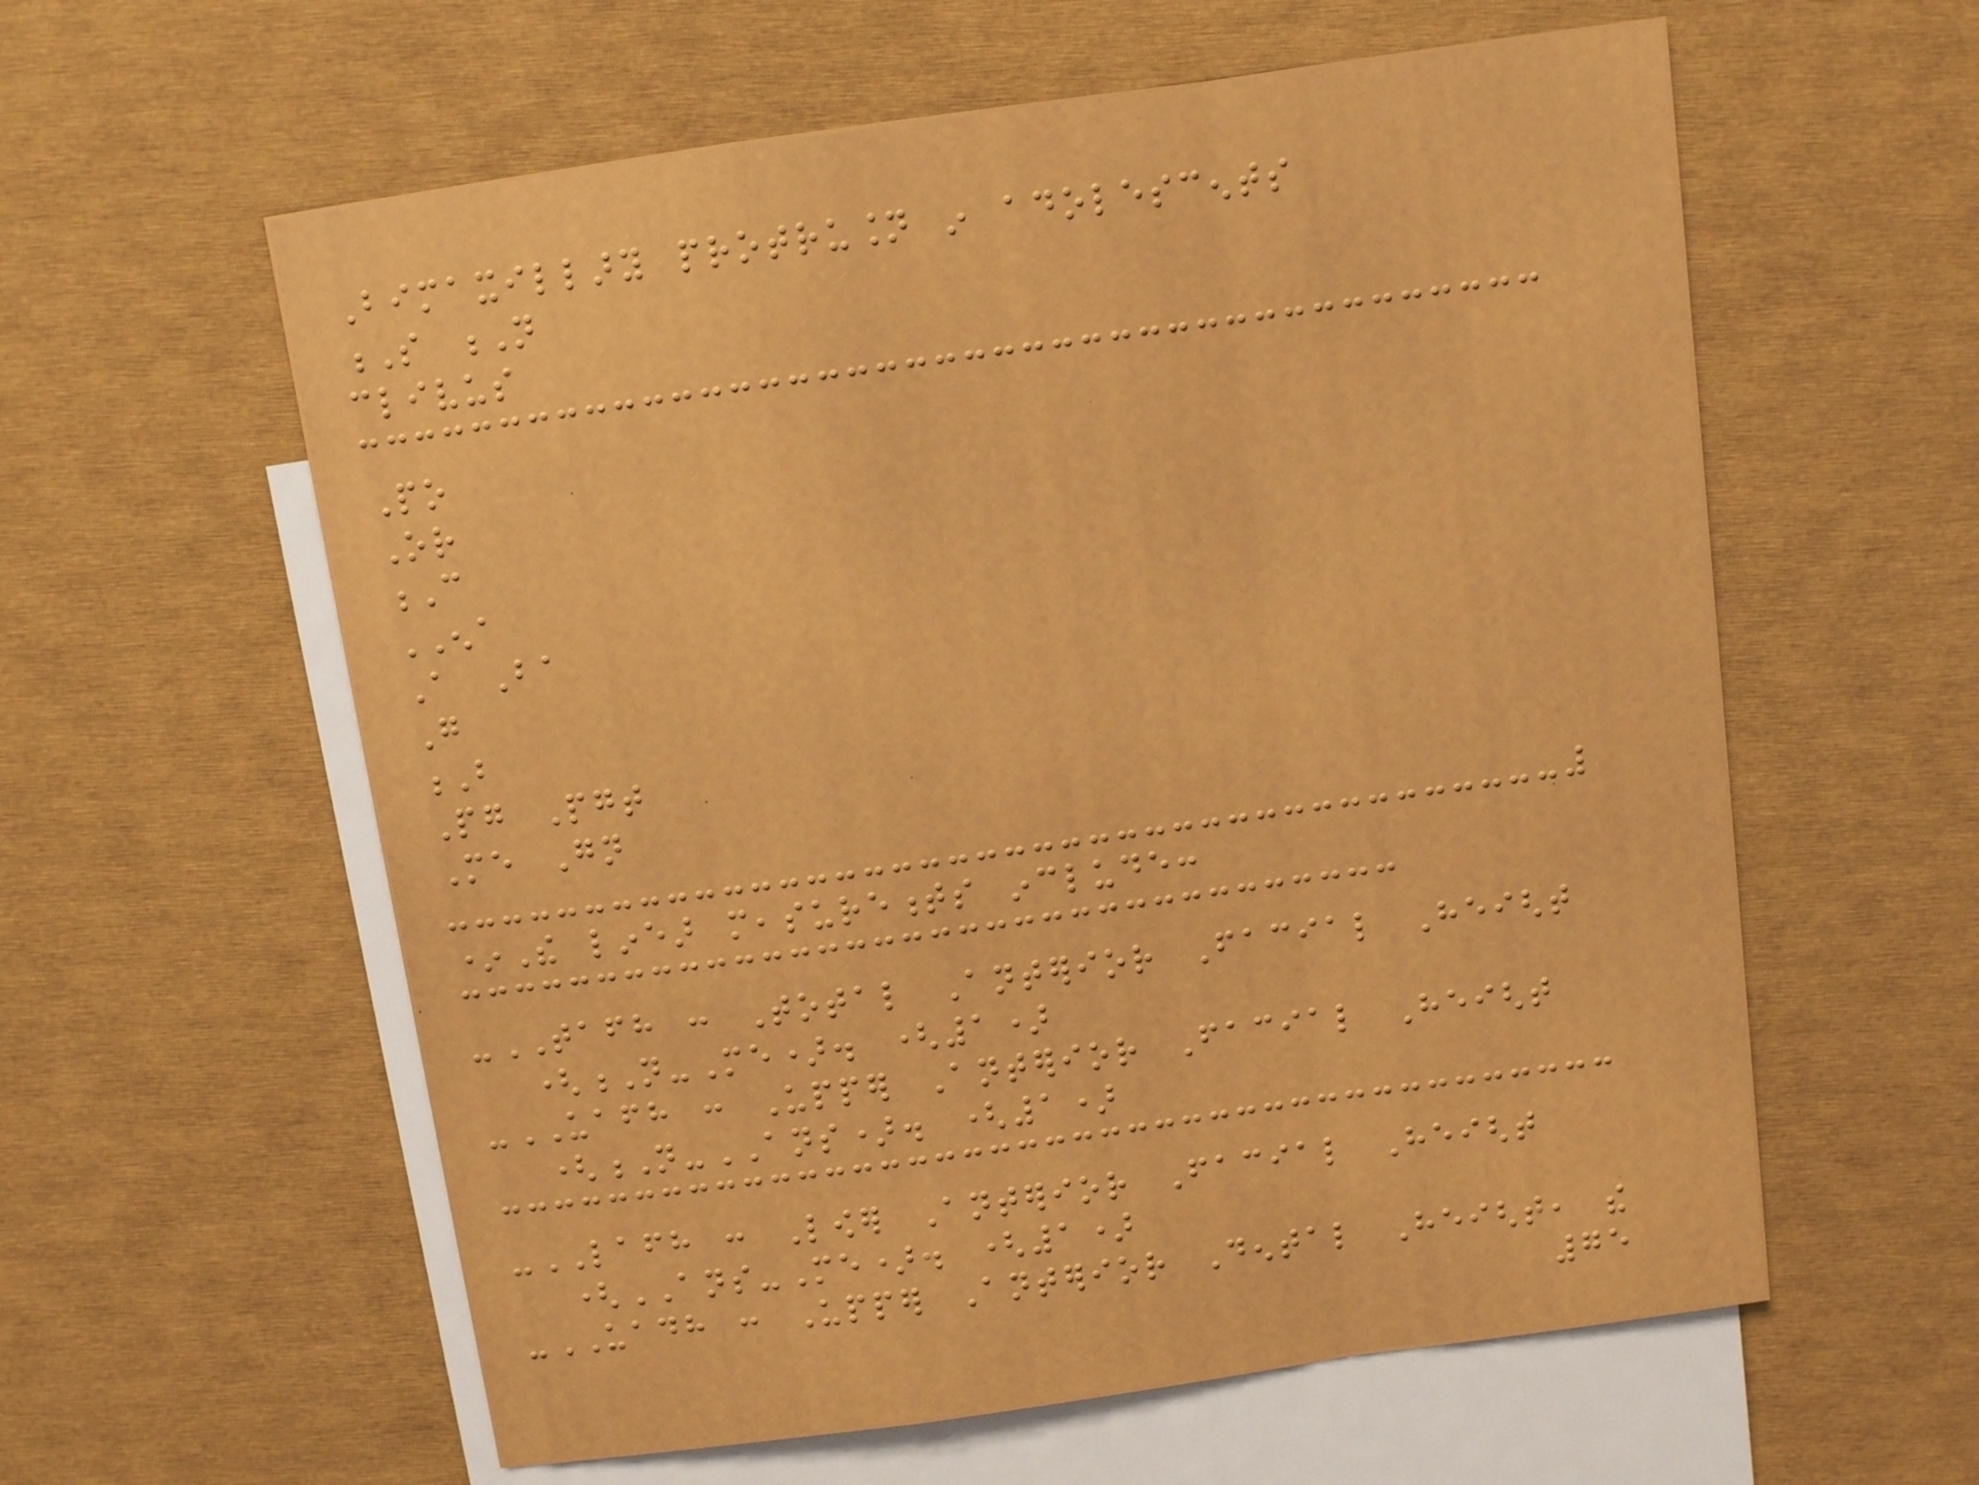Bimaxillary protrusion in adolescents
S N
clivus
Po
Or
C
ENA
A Ba
Go
B
Pg Pgt
Me Gn
*The linear measurements include:
-TAFH : Total Anterior Facial Height
(N-Me). (1)
-UAFH : Upper Anterior Facial Height
(N-ANS). (1)
-LAFH : Lower Anterior Facial Height
(ANS-Me). (1)
-UADH : Upper Anterior Dental Height, the
75
